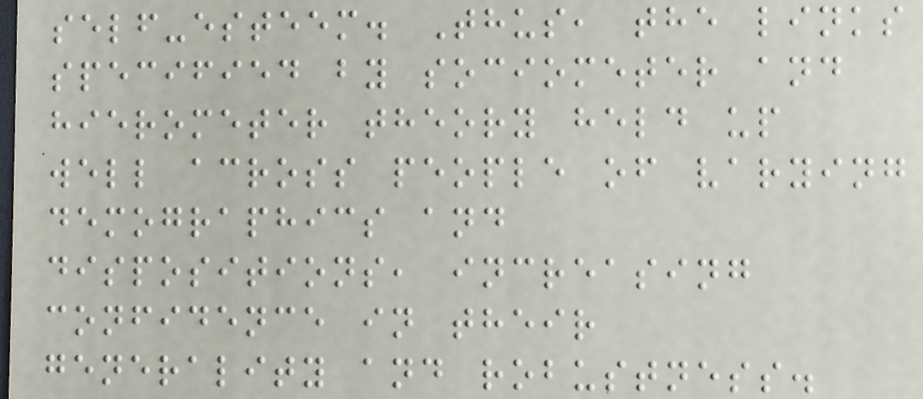self-esteem. Thus, the links
specified by sociometer and
hierometer theory held up
well across people of varying
demographics and
dispositions, increasing
confidence in their
generality and robustness.
